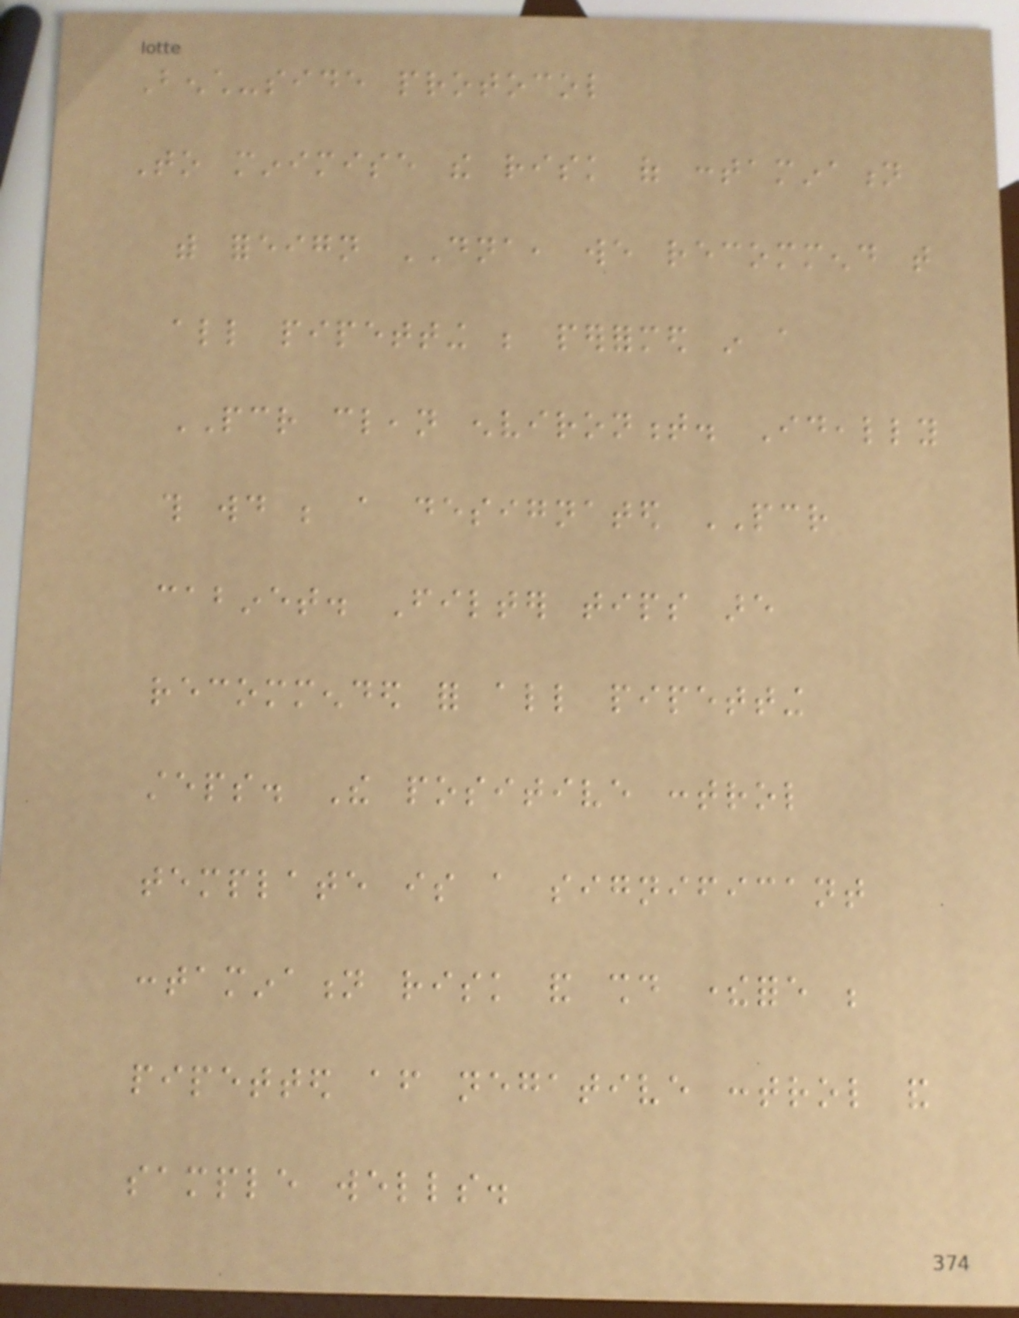Bench-side protocol
To minimise the risk of contamination
with foreign DNA, we recommend that
all pipetting be performed in a
PCR clean environment. Ideally
this would be a designated PCR
cabinet. Filter tips are
recommended for all pipetting
steps. The positive control
template is a significant
contamination risk and should therefore be
pipetted after negative control and
sample wells.
